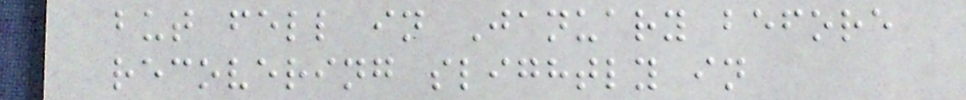but fell in January before
recovering slightly in
